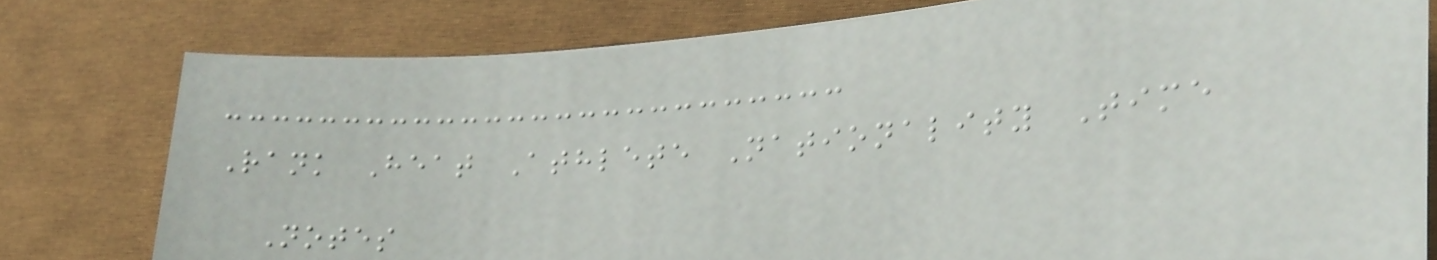Rank Heat Athlete Nationality Time
Notes
